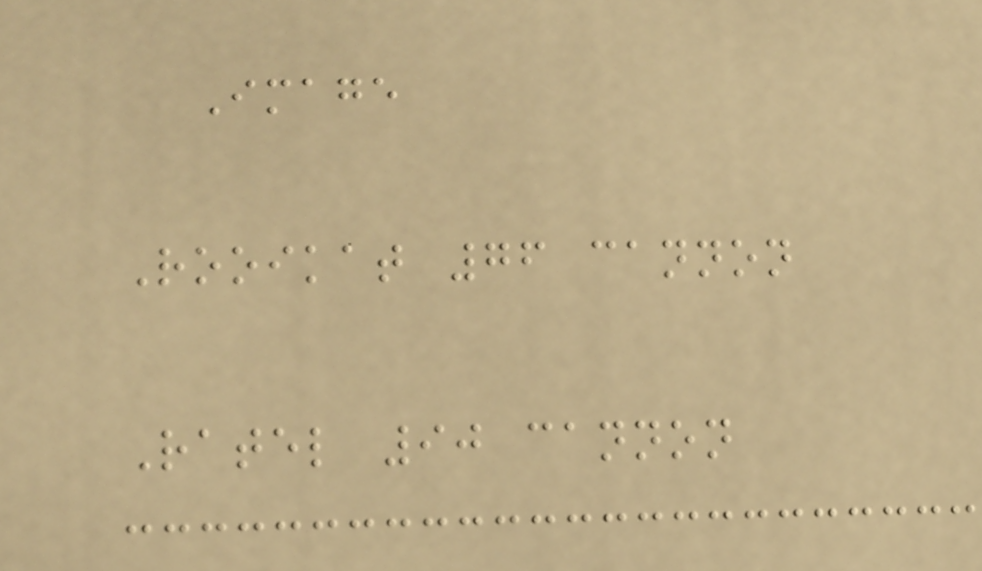Image
Rooikat 76 cannon
Ratel 90 cannon
